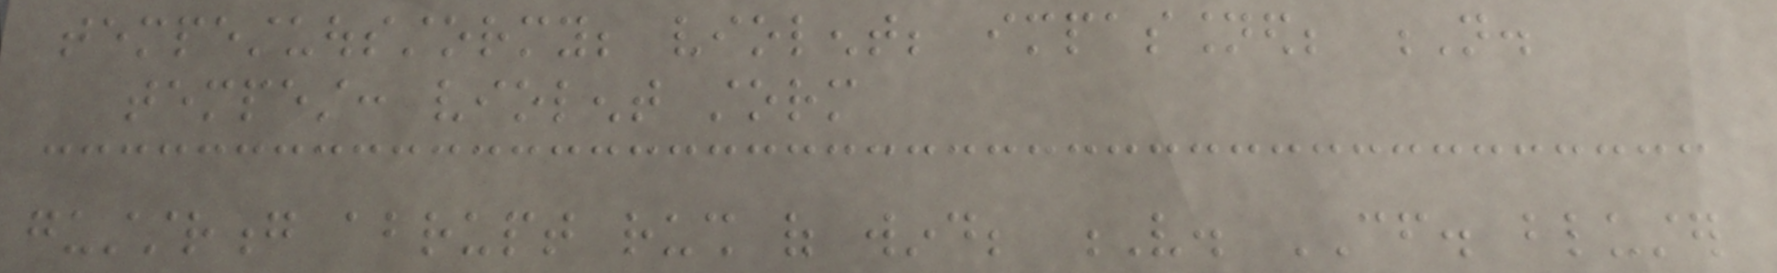tempestuousstormy; violent; impassioned; N.
tempest: violent storm
guststrong abrupt rush of wind; V. CF. bluster
